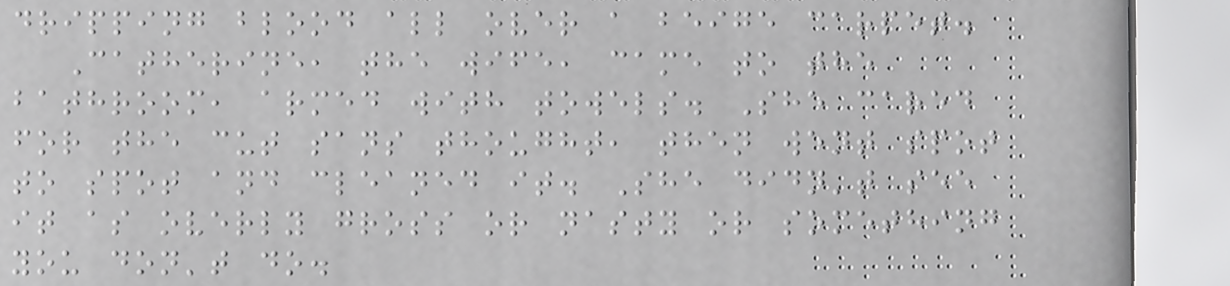dripping blood all over a beige carpet.
Catherine, the wife, came to the
bathroom, armed with towels. She cared
for the cut sans thought, then went spot
to spot and cleaned it. She didn't see
it as overly gross or nasty or something
you don't do.
